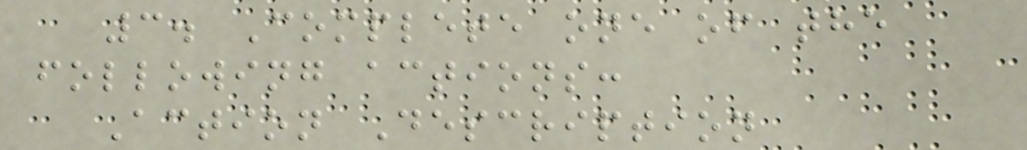3. Complete one of the
following actions:
Action Description
